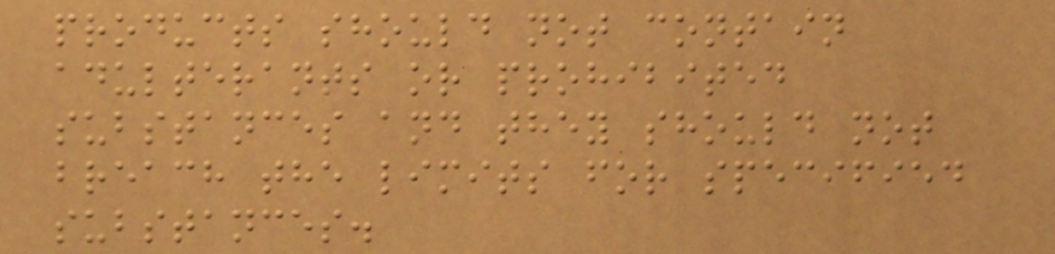products should not contain
adulterants or prohibited
substances and they should not
breach the limits for specified
substances.
